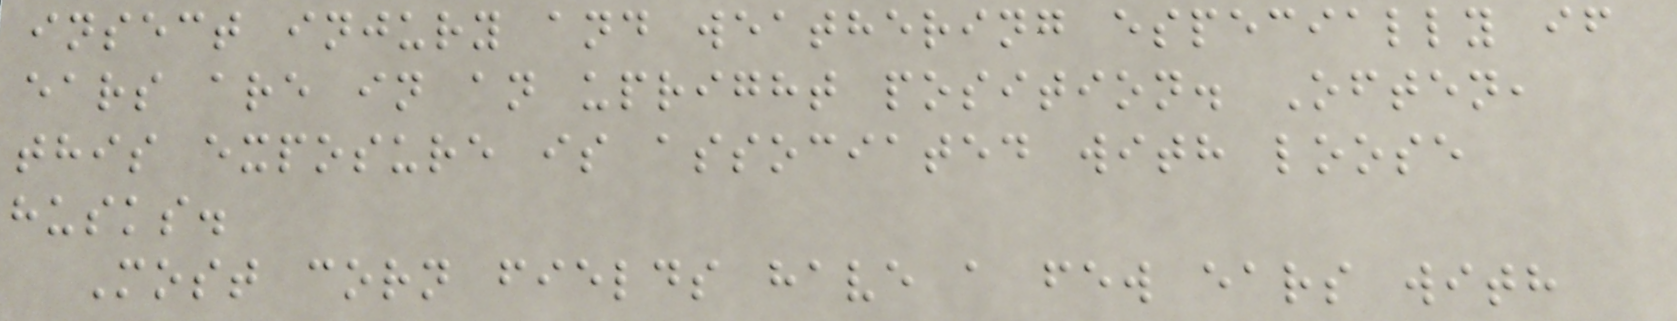insect injury and weathering especially if
ears are in an upright position. Often,
this exposure is associated with loose
husks.
Most corn fields have a few ears with
